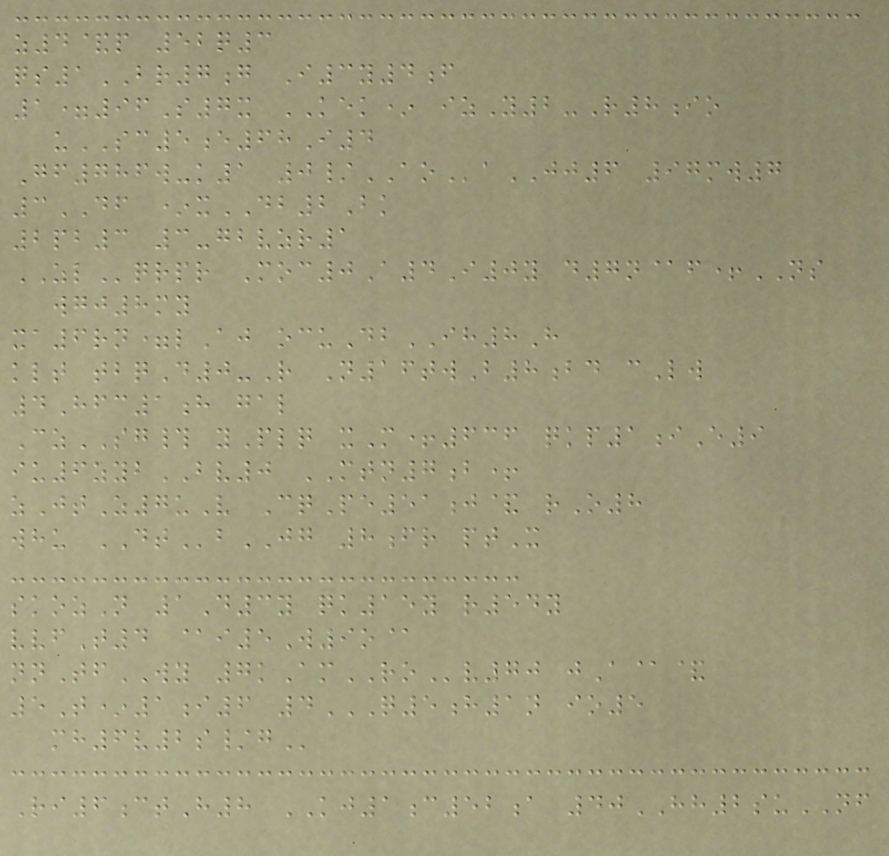z4&p 52q3
qs1BR7g I3y4f
1=96S7x KEK* izY2-R8io
uSC5e68I4
Gf786w-k1 0/AOaJJ6 97mw7
3DF *xDB2Bk
2pb3 3-gbvzr1
ZLqrpr Moc0A4I0y d7n@f+NS
wgj8my
xa6rn=lAj ocuDbIH8H
klt tbqD0-R N16twB8bd cLw
4Hfc1h gal
CzSG# yPlq xM+636 qkp1iE9
iu6zybBV0 MTN7b+
zJtZ7uV CqPe51j& rO8
whu DTbJG 8fr ptX
skozN 1D3y qk15y r54y
vvfT4 @i5W9o@
nnTfWY 7kAmROv70 jA@&
5T*1i6 4Q5H1N IO5
MH6V2S/G
Ri6ctH8 KJ1c52a 40HH2suNF
